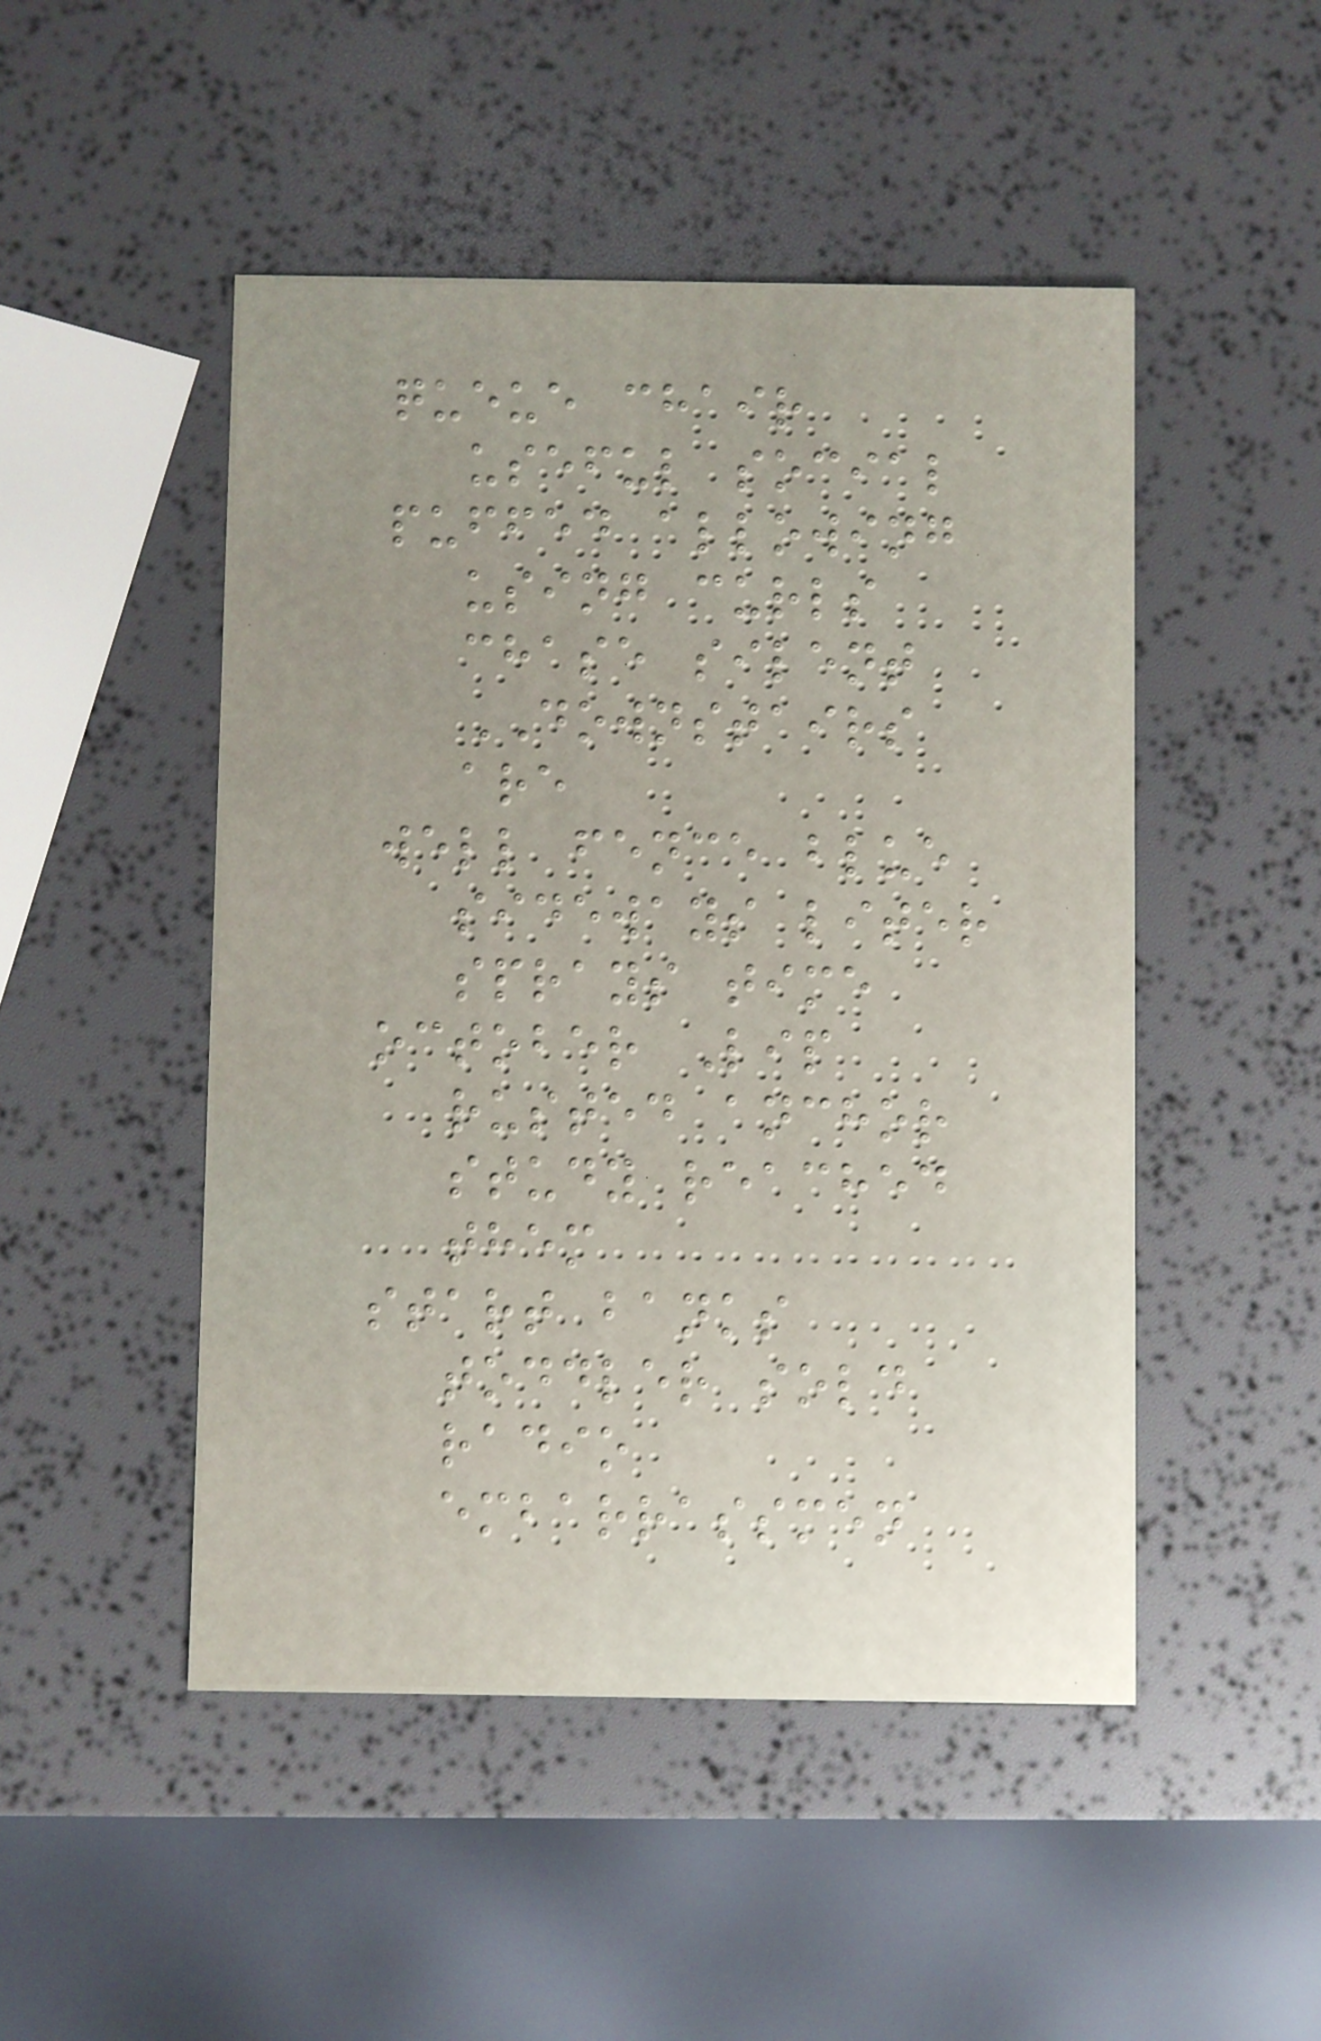queue chair
useful social
puffed allowing
using curls
chase silent
DOWNSTAIRS
are
well fence blue
sideways liter
sprays time
october Lip
rusted anchor
study reached
them
start banks
toddler sold
radio
embarrassmen
